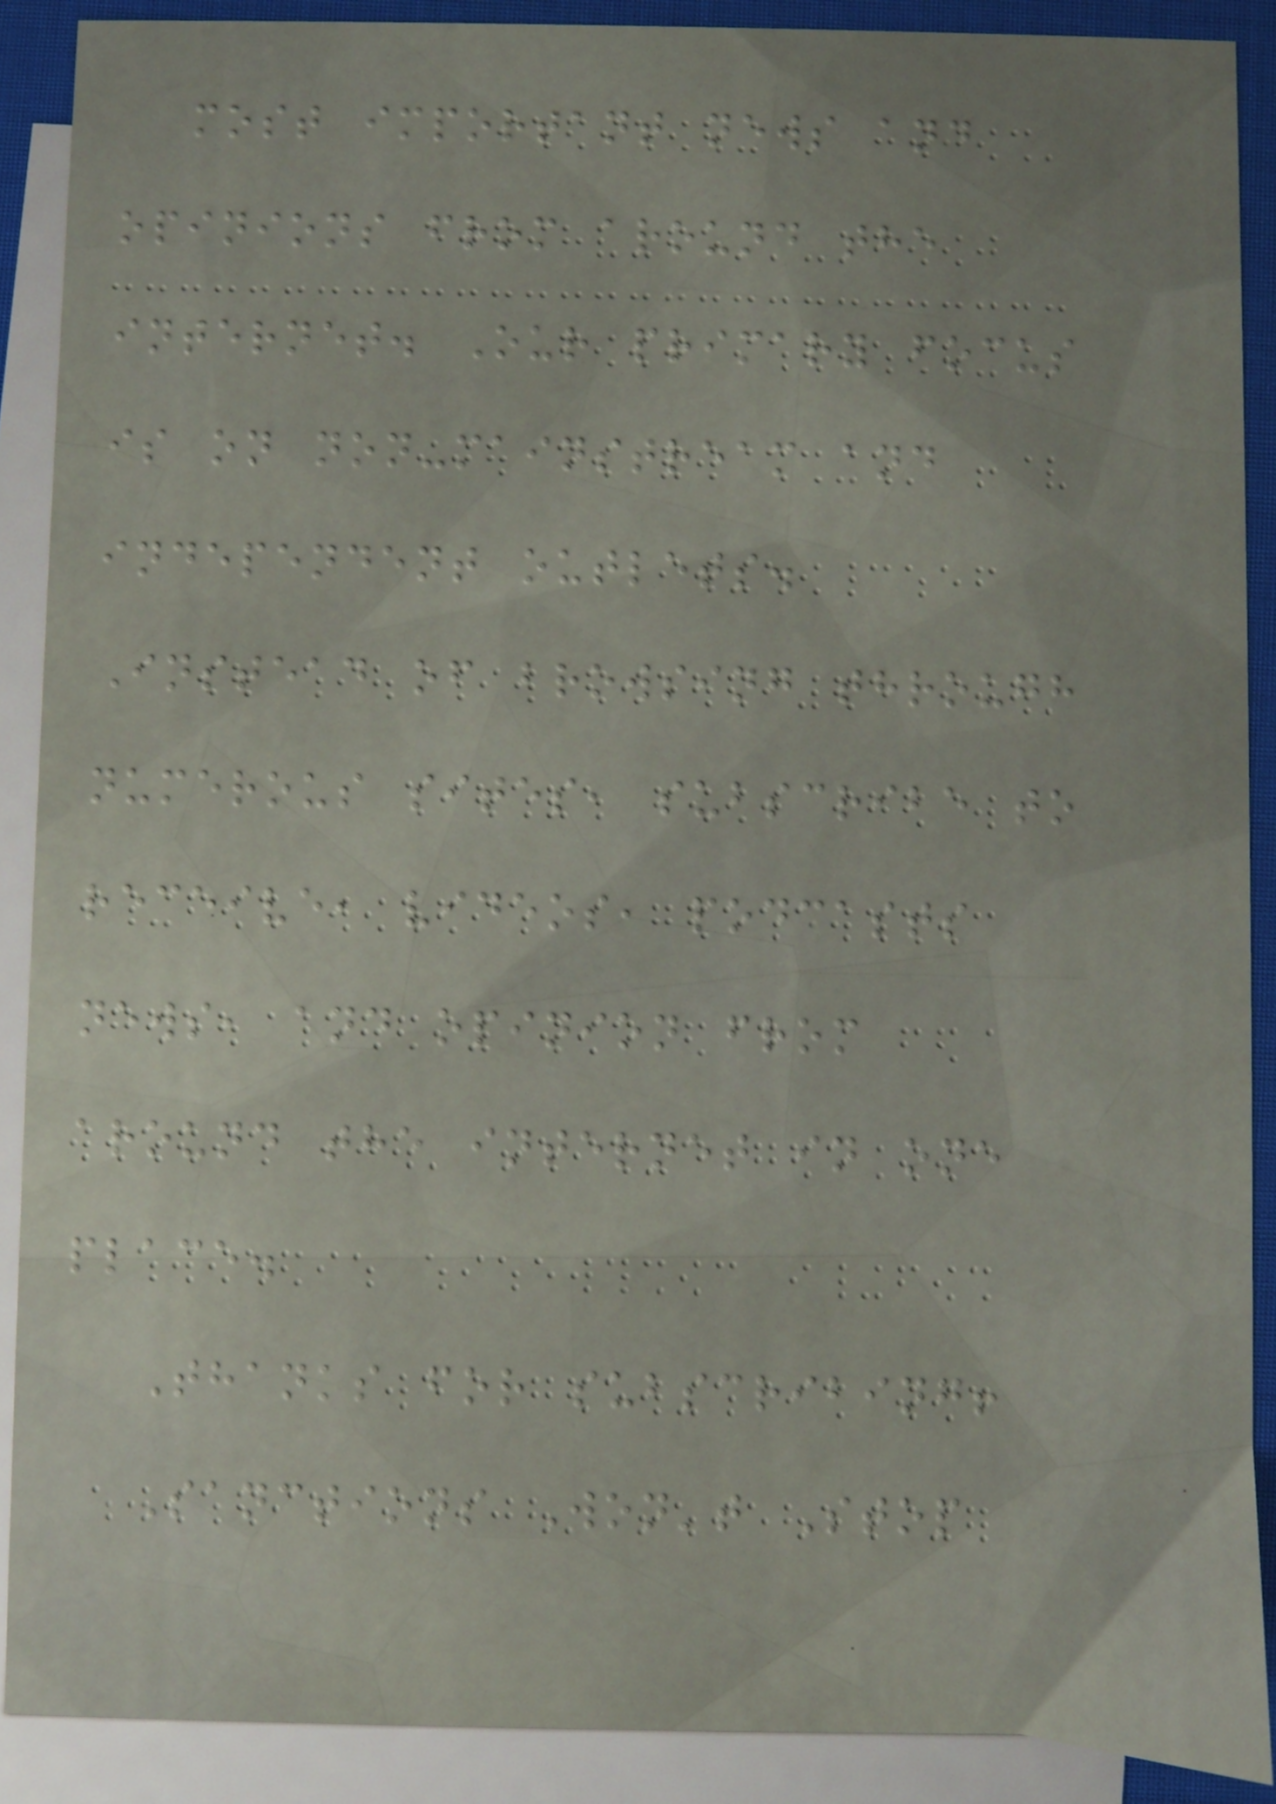most important news and
opinions from around the
internet. Our primary focus
is on non-mainstream and
independent outlets.
Instead of browsing through
numerous sites, subscribe to
receive, videos, podcasts
news, and opinion from
around the internet in one
place.
Thanks for subscribing!
Sanctions Won't Stop
